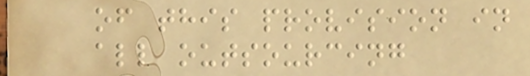of this provision in
all outsourcing
